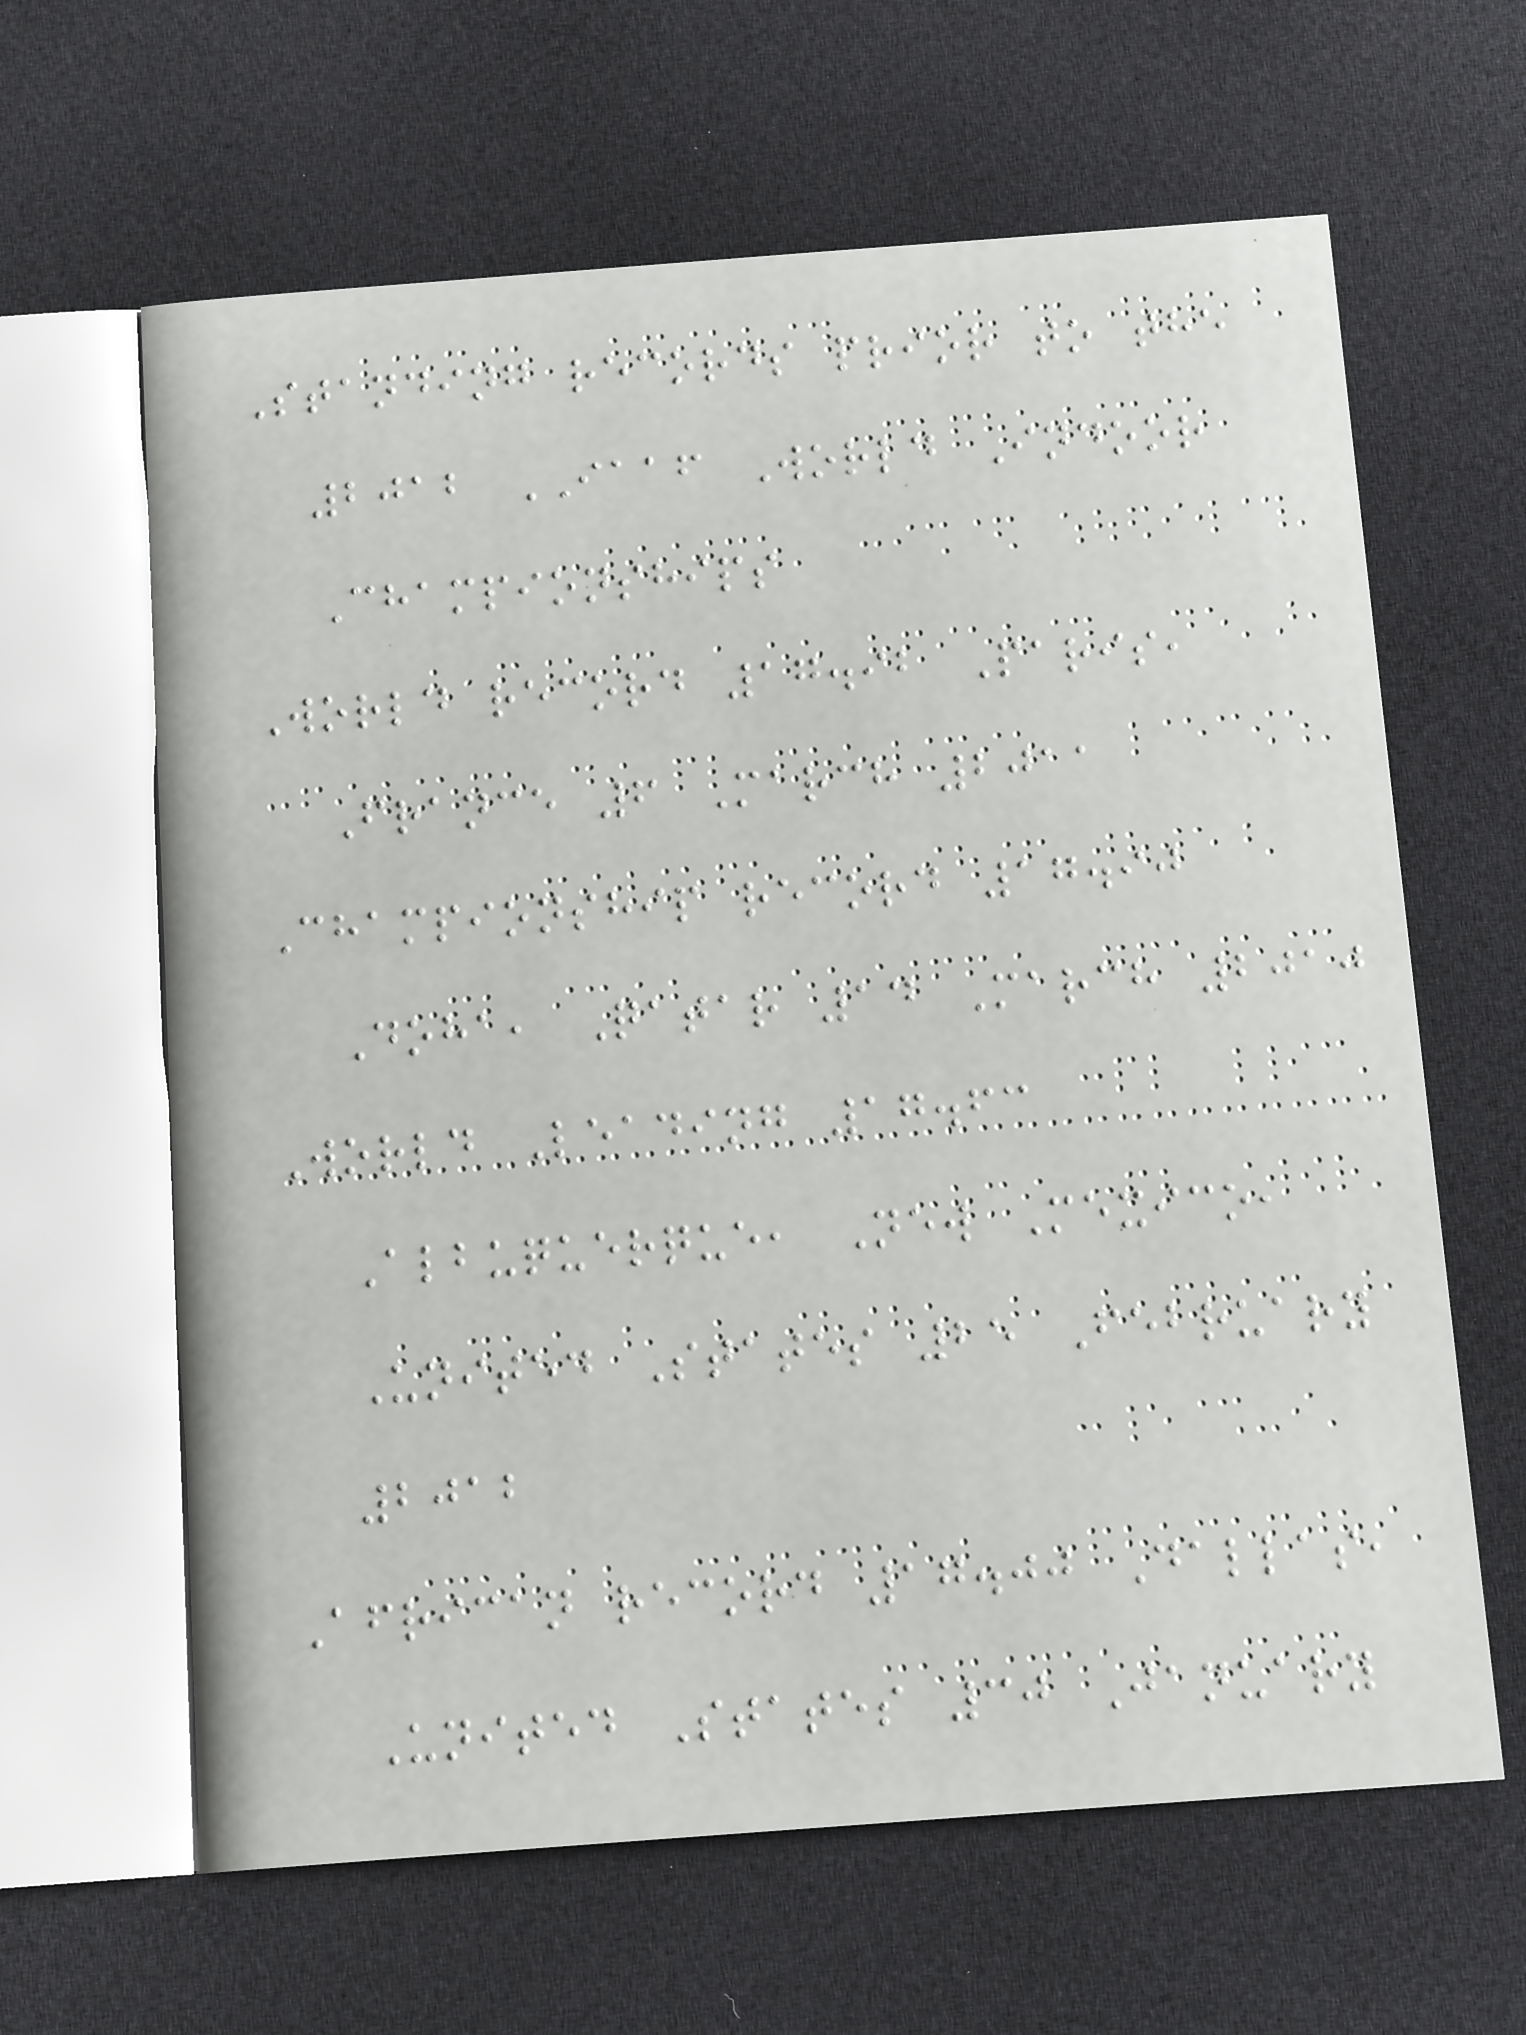Standing records prior to the
2012 IAAF World Indoor
Championships
World record 17.92 Paris,
France 6 March 2011
Championship record 17.90
Doha, Qatar 14 March 2010
World Leading 17.63
Albuquerque, New Mexico,
United States 25 February
2012
African record 17.00 Dallas,
United States 30 January
